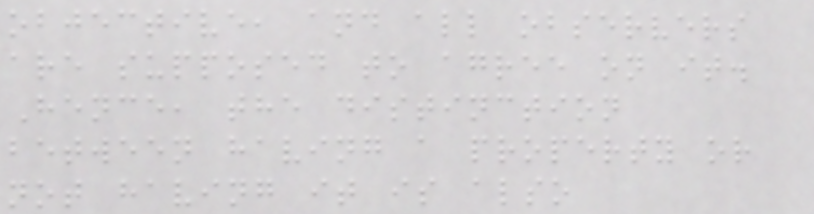objective, and all observers
are supposed to agree on it.
Hence, the distinction
between having a property or
not having it is also
